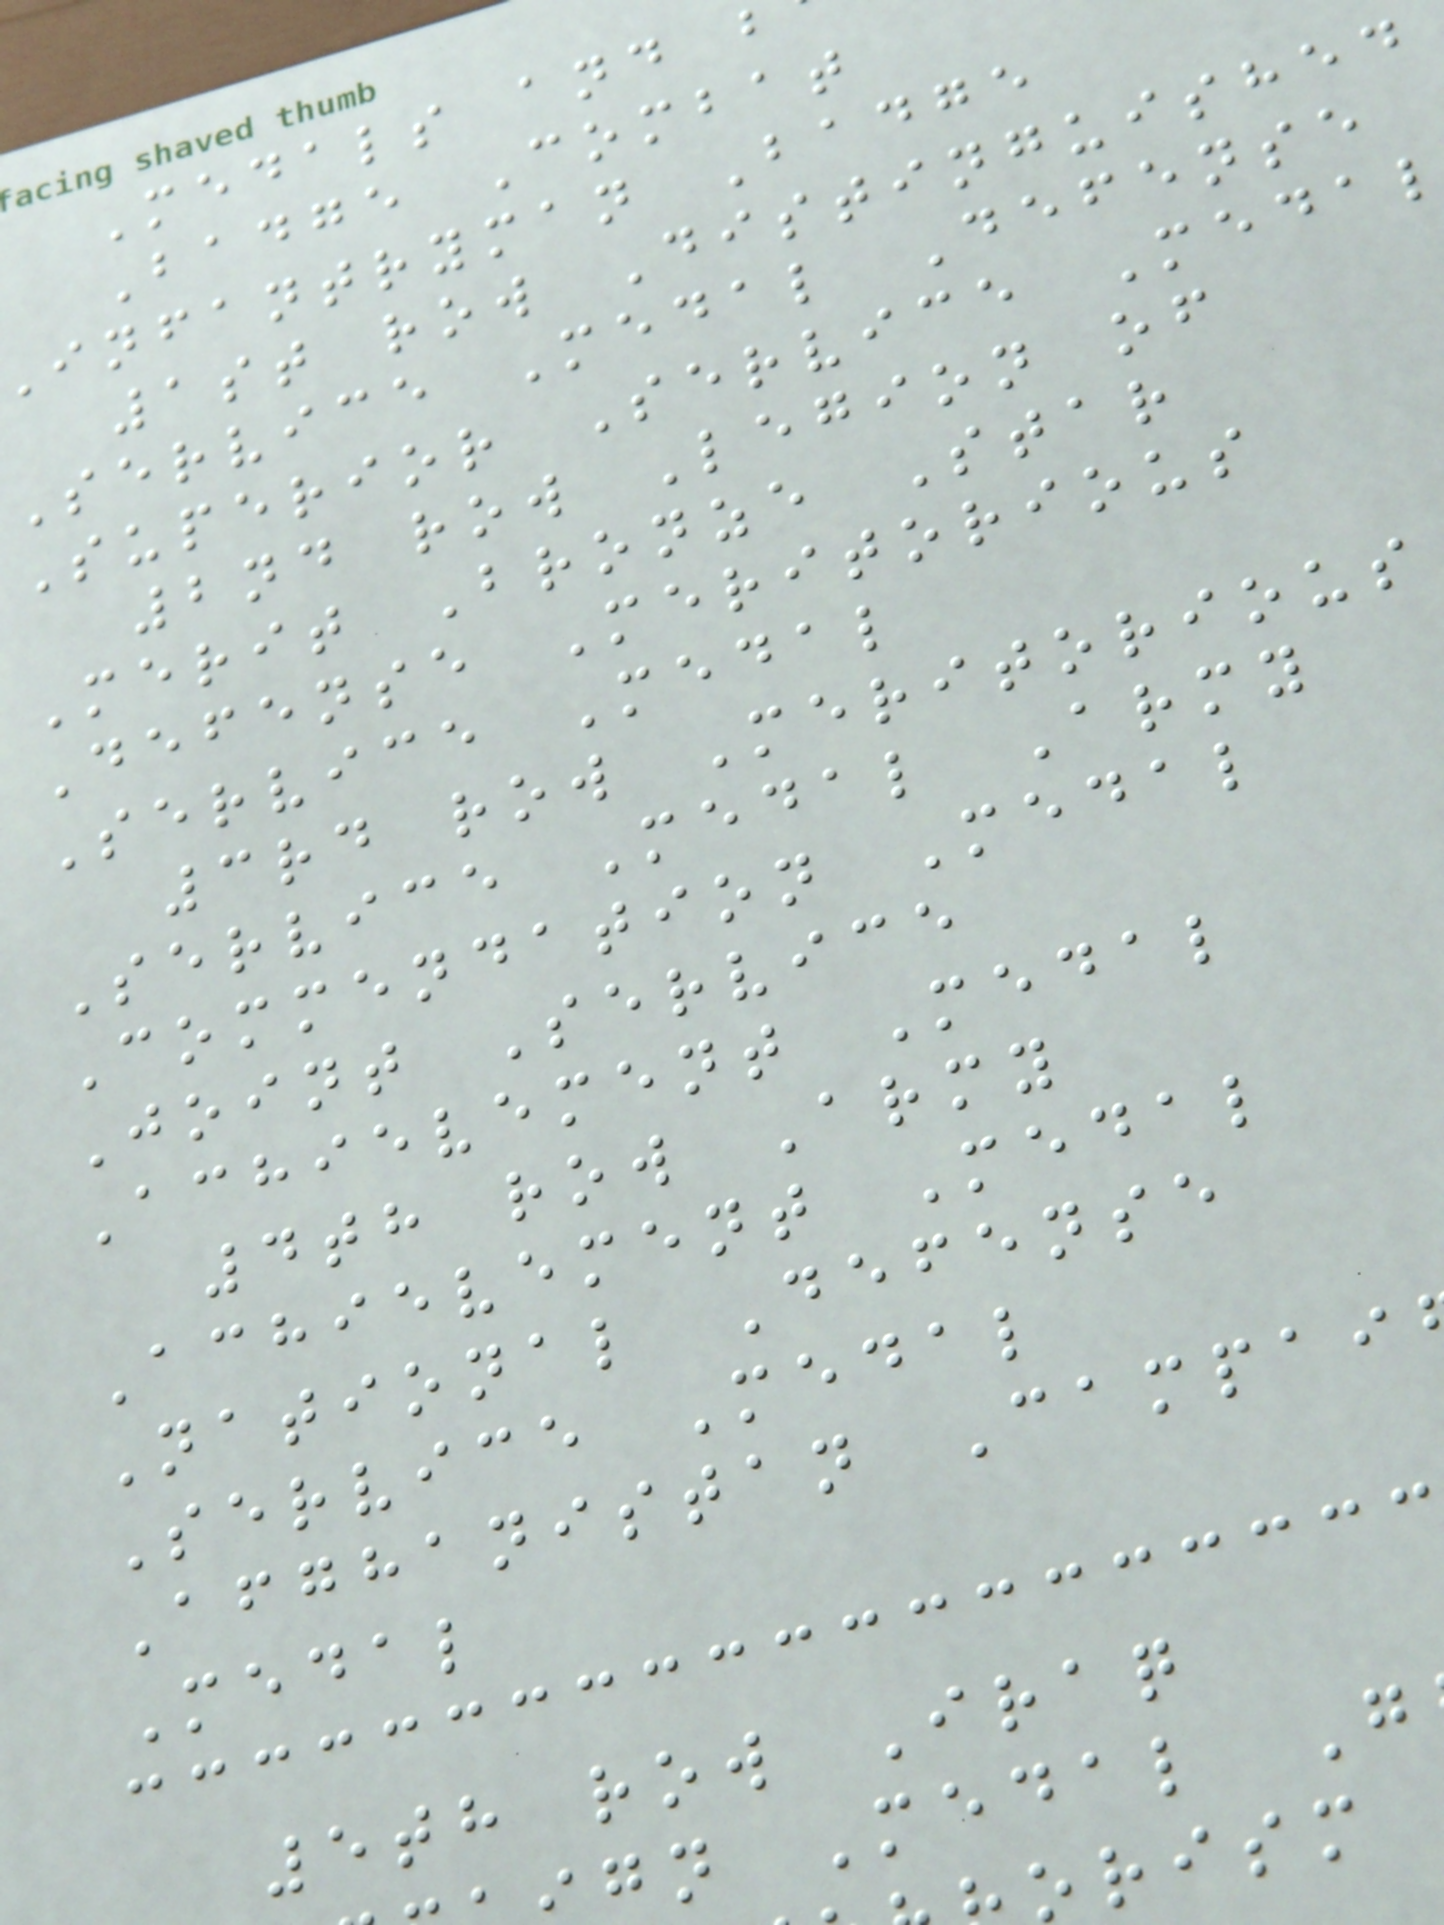Medals and b
Badge Combat
infantryman Badge
1st row Distinguished
Service Medal Defense
Superior Service Medal
2nd row Legion of
Merit Bronze Star
Defense Meritorious
Service Medal
3rd row Meritorious
Service Medal Army
Commendation Medal
Joint Service
Achievement Medal
4th row Army
Achievement Medal
National Defense
Service Medal
Afghanistan Campai
Medal
5th row Iraq
gn Medal G
orism
